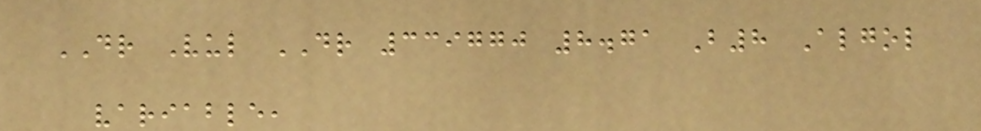DR Vul DR 339770 8.71 B8 Algol
variable,
